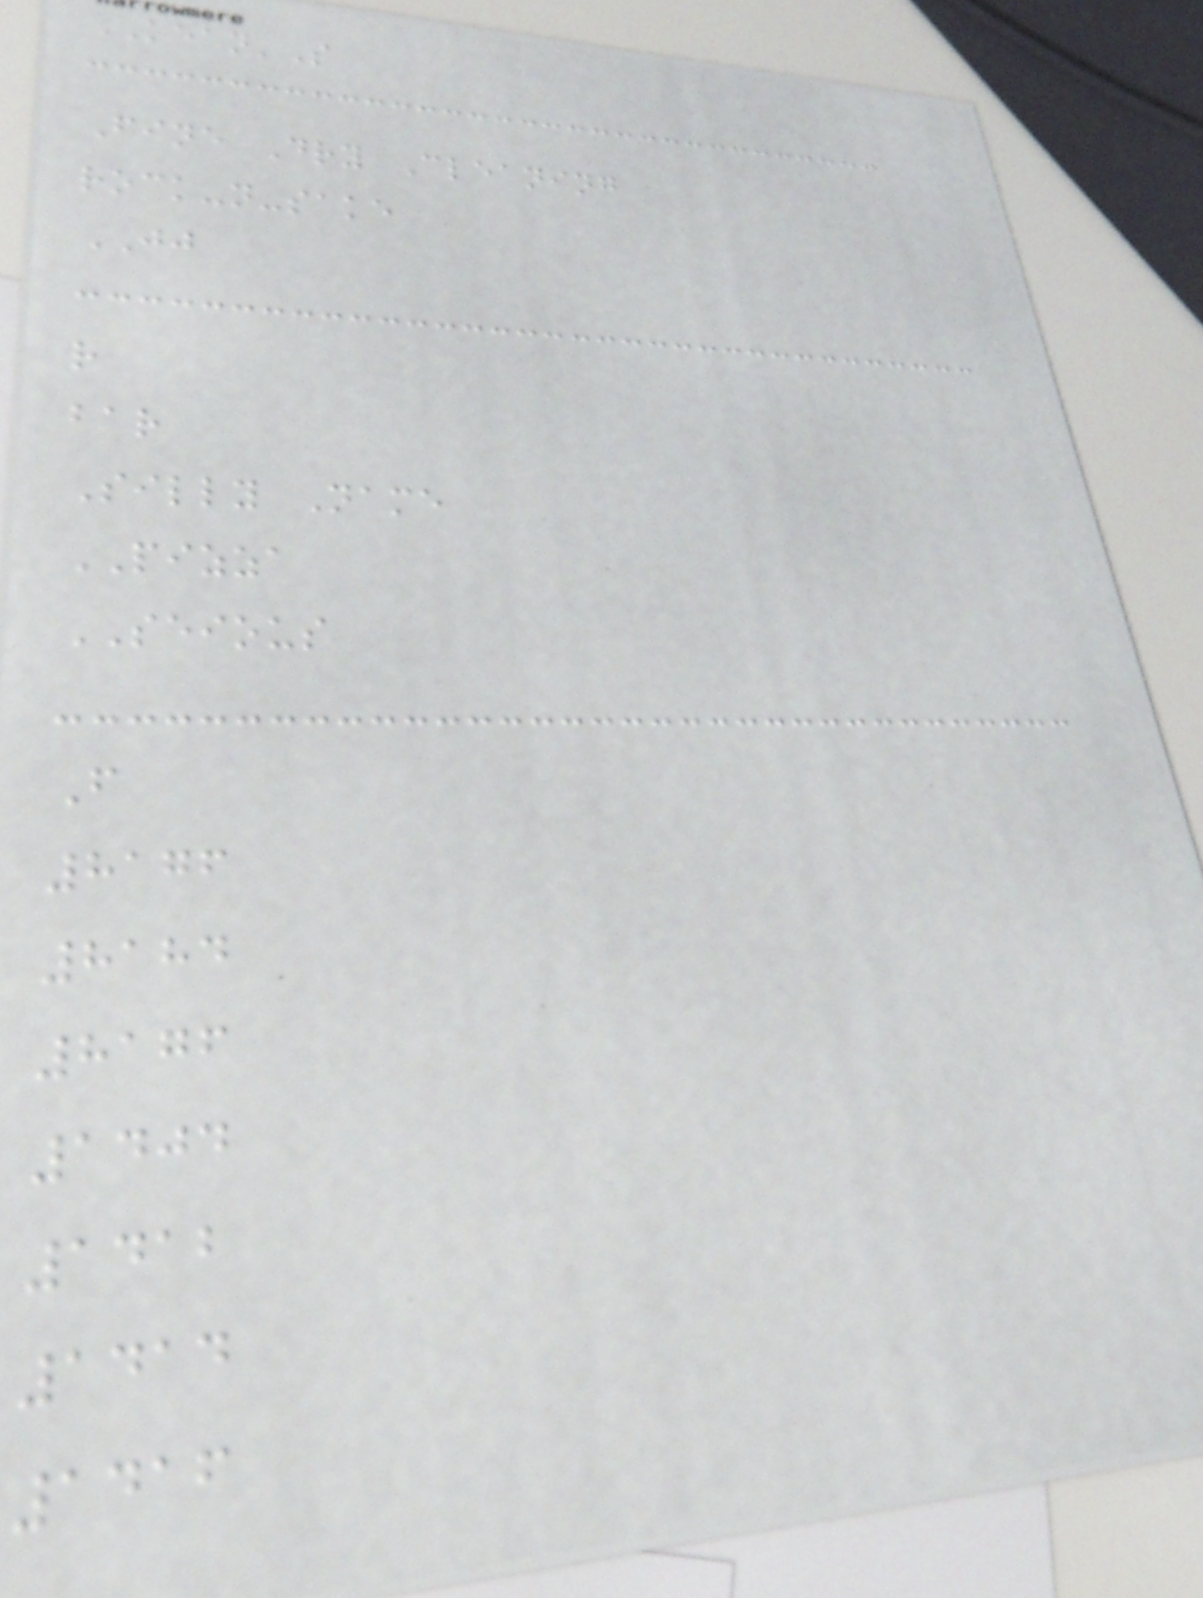KEAN'S
Fine Dry Cleaning
rock-n-sake
JJ
r
bar
Silly Name
PIZZA
SEIOUS
F
8176
8184
8176
1404
1412
1414
1416
